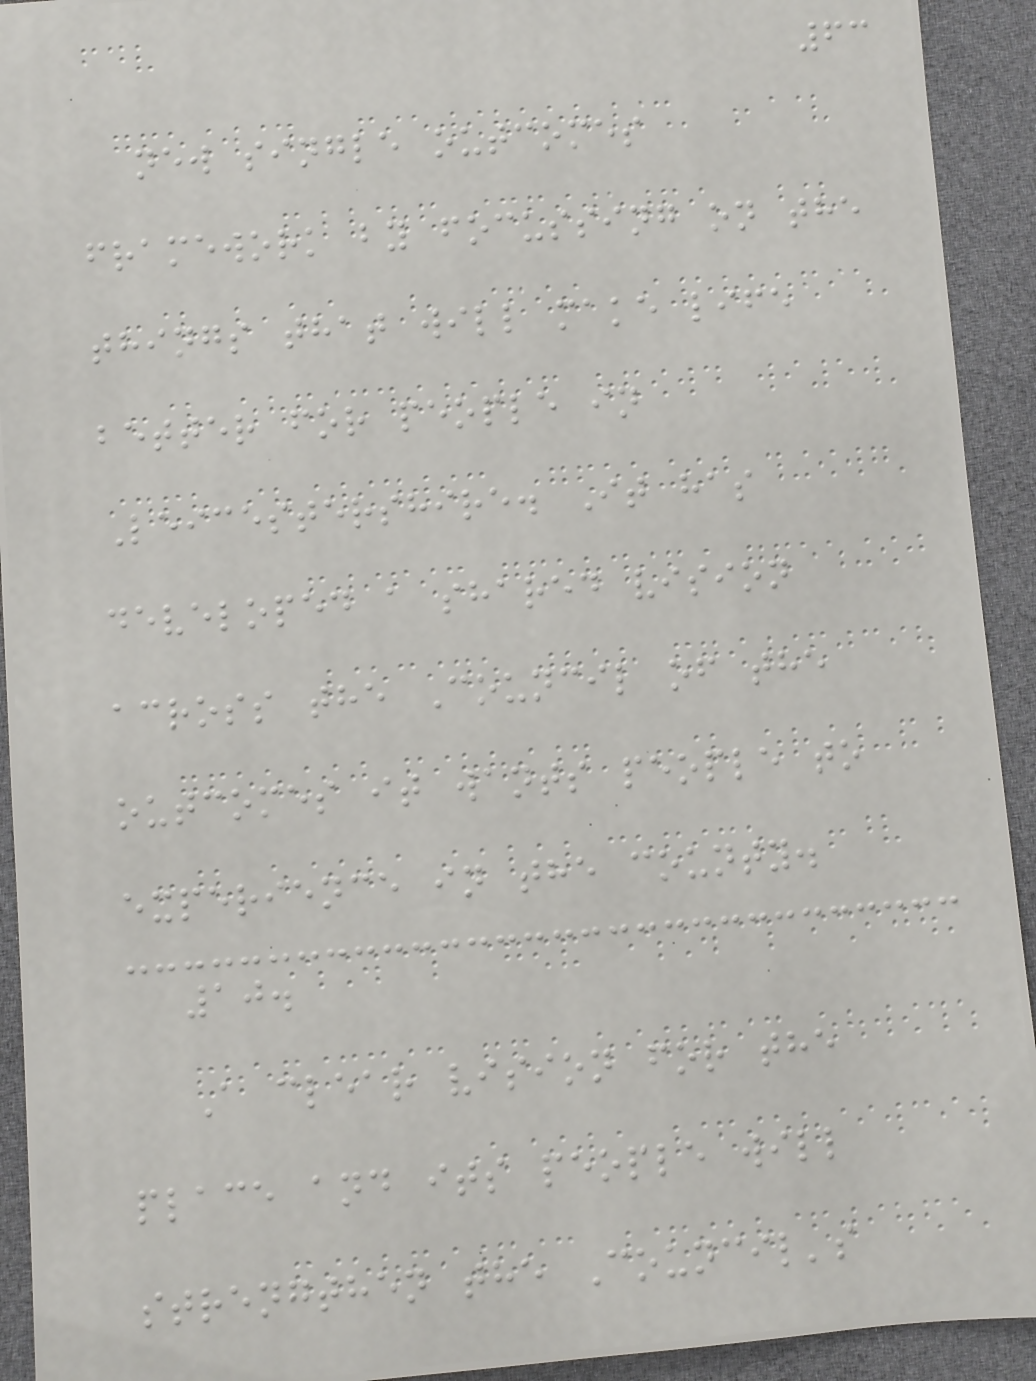63
new single outcomes
framework by focussing on the
things that will make life
better for people in
Leicestershire. It has
developed a shared vision
across the Council of the
outcomes it wants people to
experience in the county.
10.
A clear vision for the
place and its people will
strengthen the Council's
